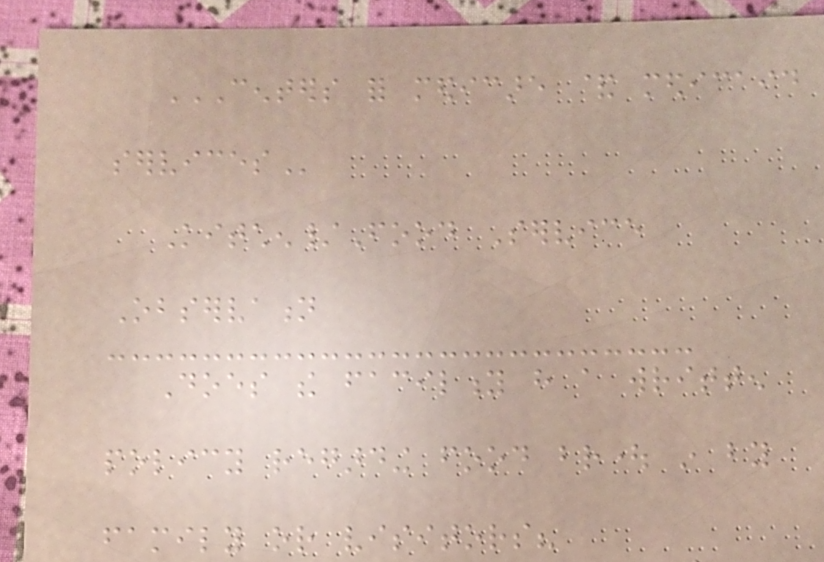CENTERS FOR MEDICARE & MEDICAID
SERVICES
Kitchen/Food Service
Observation
Does the facility have a written
policy regarding food brought in by
family or visitors?
